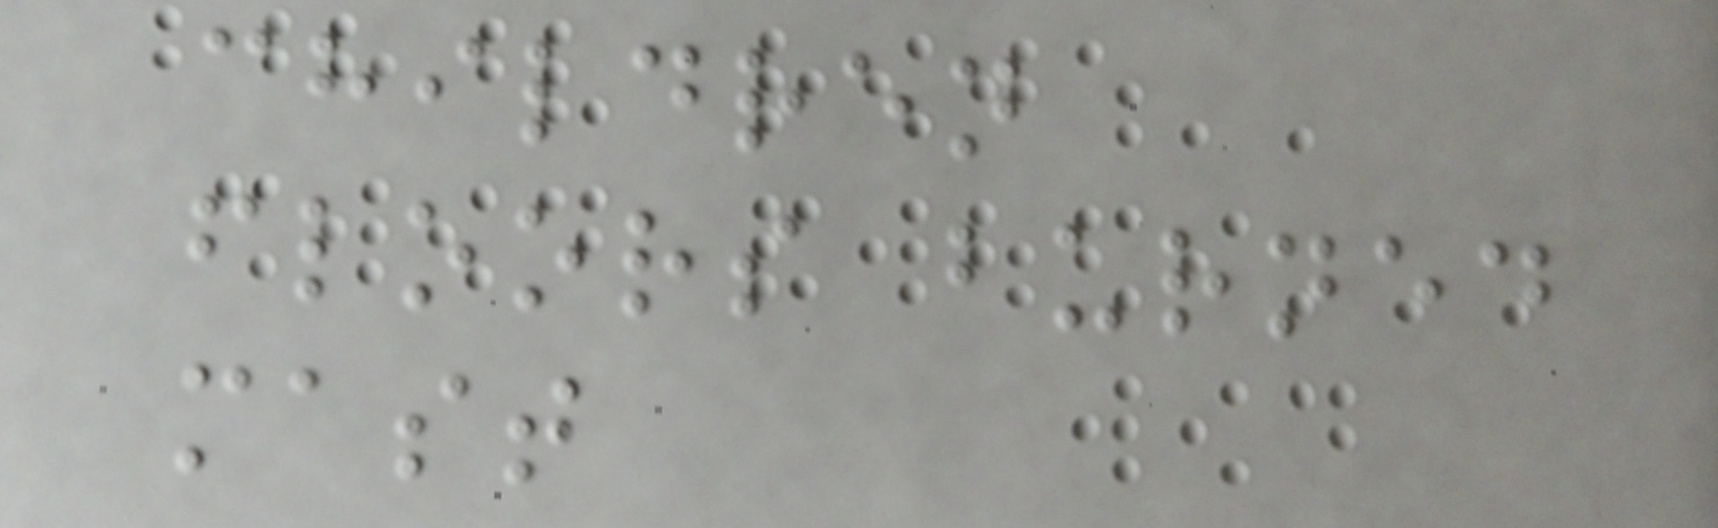children
floors burned
mast
